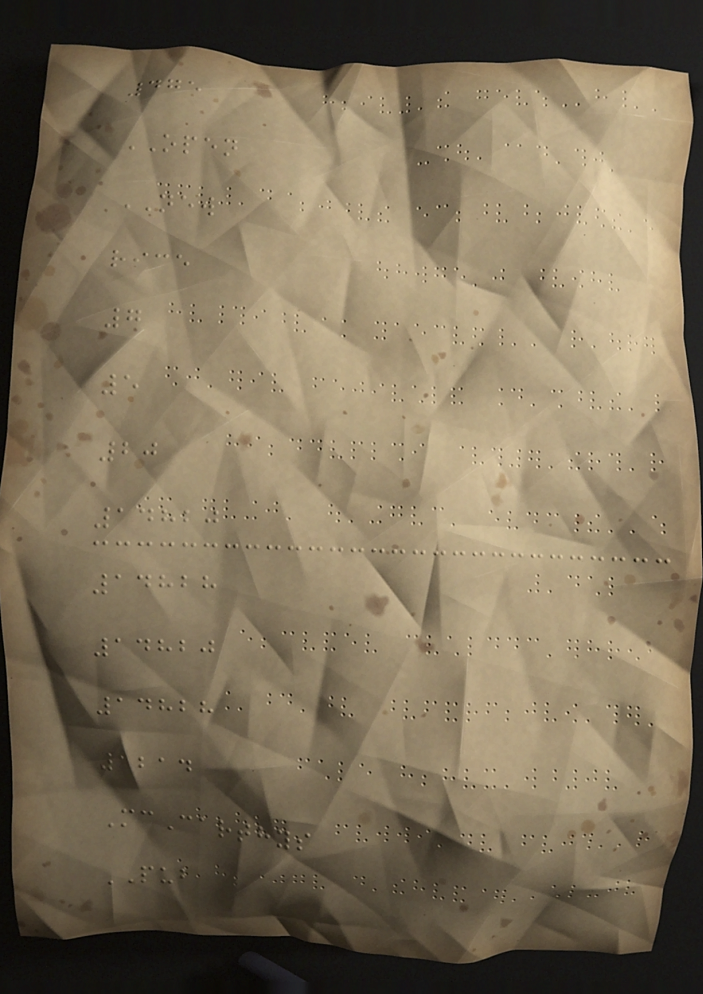475
OPEN
NEW
rice
7
5
20
14820
14828
14820
14828
1214
McCarthys
PUB
